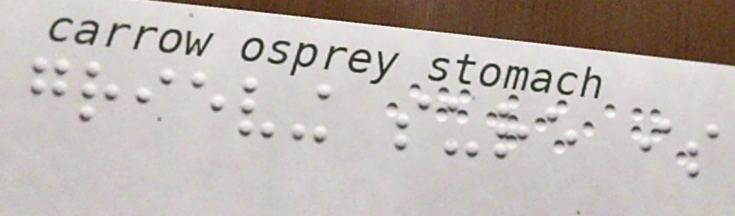grieving sure is
